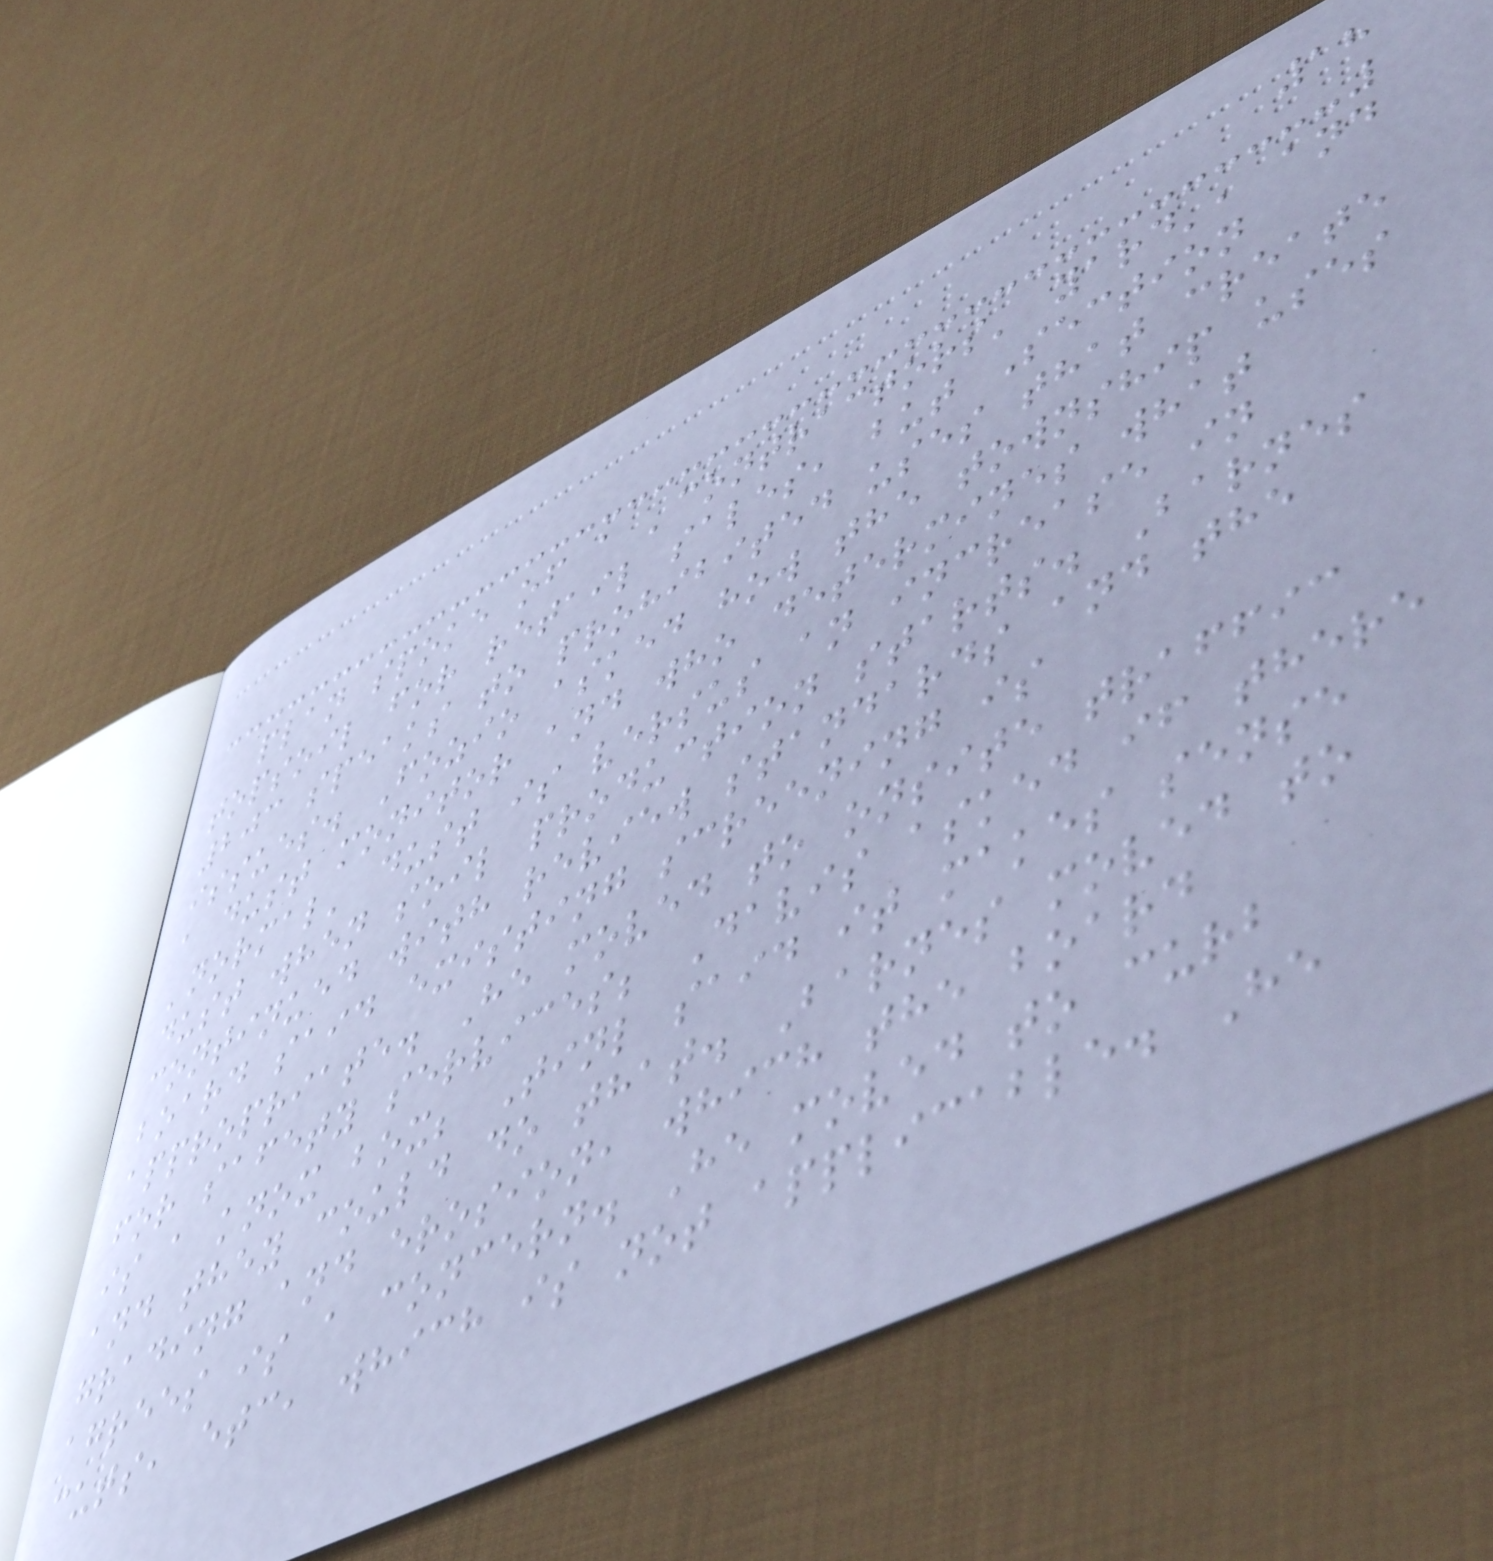18
plan spoke of a 'contractors' yard', and
topsoil for retail sales, but Section
203 speaks to prohibited uses that create
issues. Fozio asked how the township uses
a dust monitor and who determines what
'normal' dust is versus an increase in
dust when soil production starts. Barnes
continued with review standards and the
board said existing screening is
appropriate. He moved to onsite traffic
for safety services; Davis asked if there
is a knox box; Tinl said it makes sense
and they could do that. Barnes moved to
grading and erosion, which the board
agrees is a concern. He moved to curb
cuts, etc, which is not applicable. He
